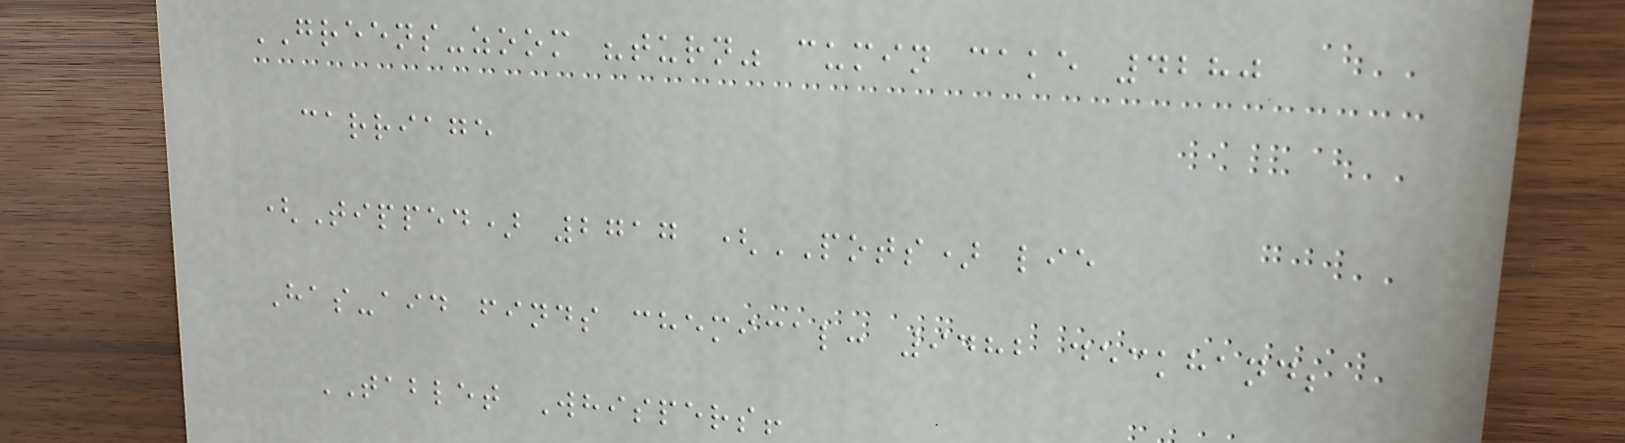GREENS-zoom "turn" cumin cake 4280
carriage
(Tipped) 2717 (POTS) lie
Has-aid finds chemical: 9482 deckhand;
TABLET Whispers!
